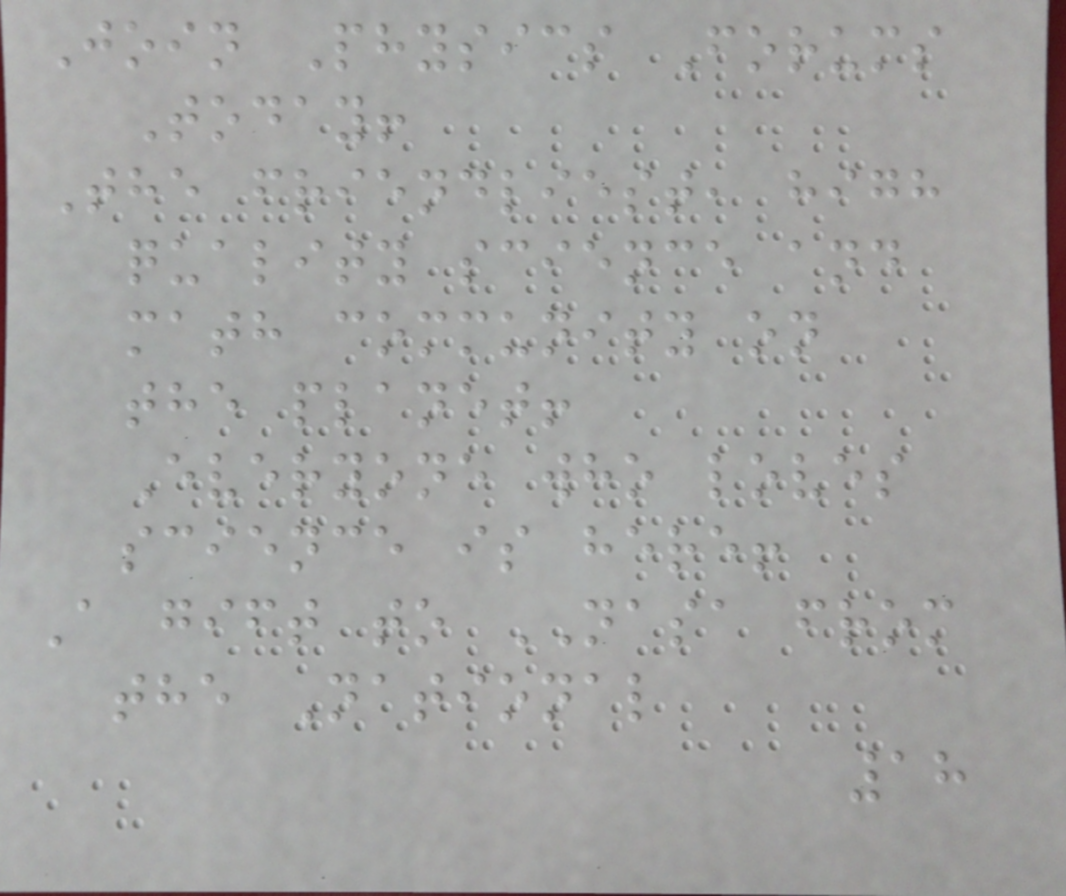Join Physics Forums
Today!
The friendliest, high
quality science and
math community on
the planet!
Everyone who loves
science is here!
A gift to NASA from
the National
18
